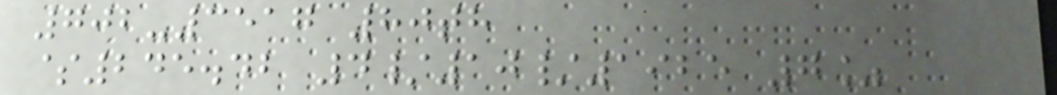702-3517 80th
$245.42 4/10/1925 7%
